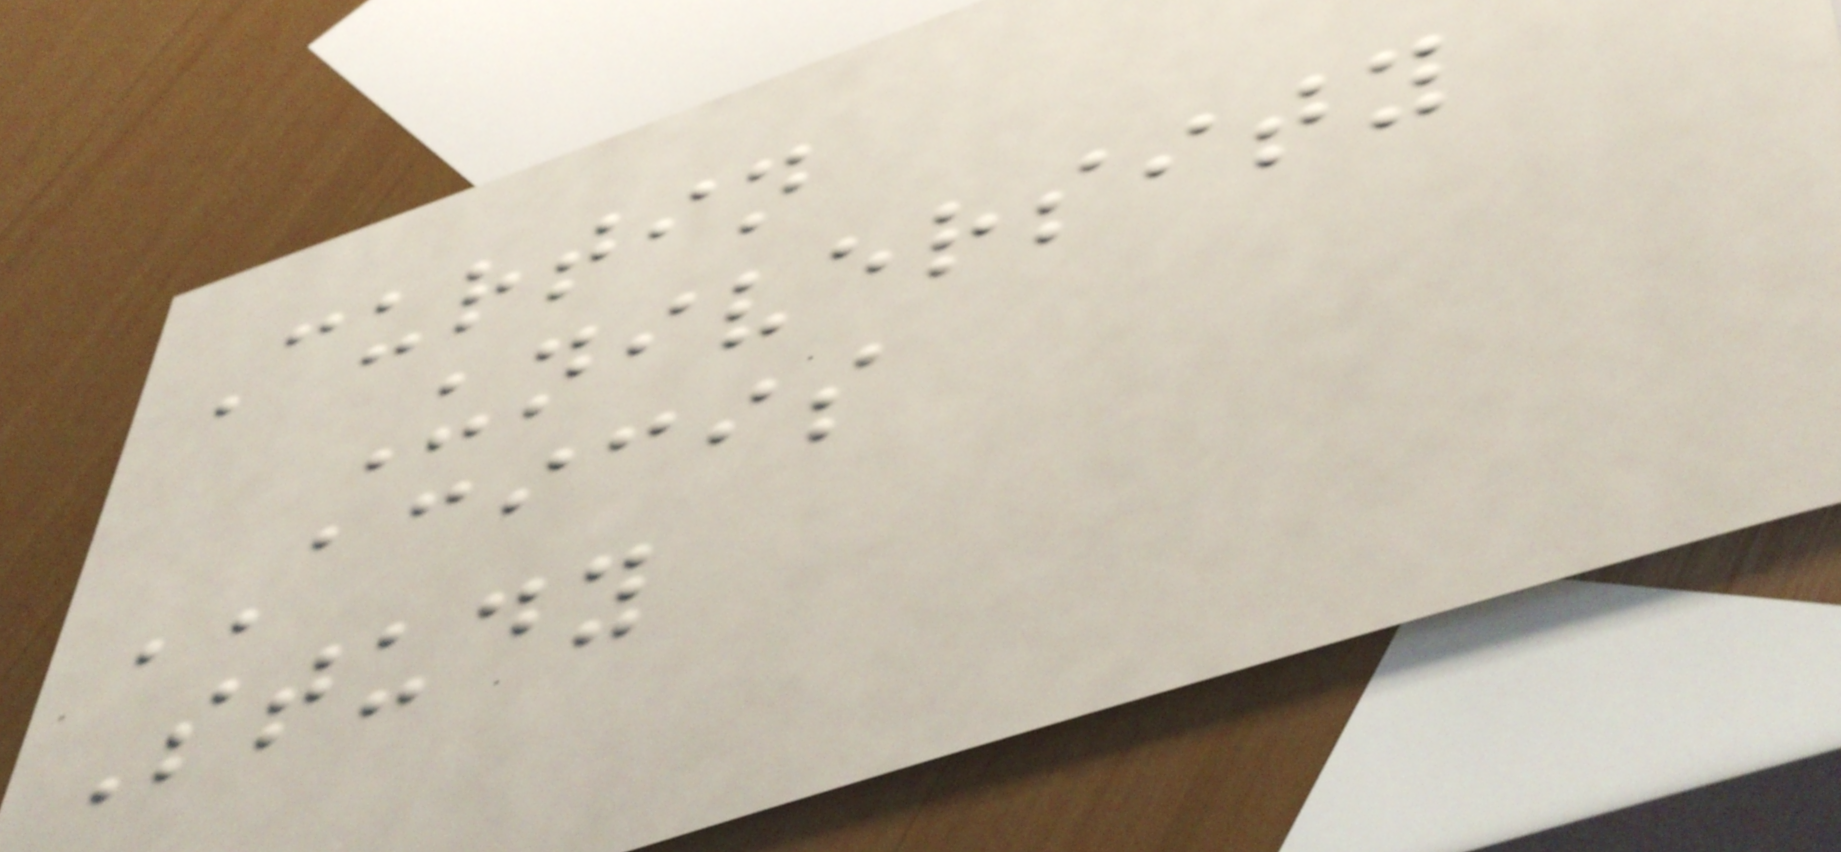Curtin
University
ACICIS
Study
